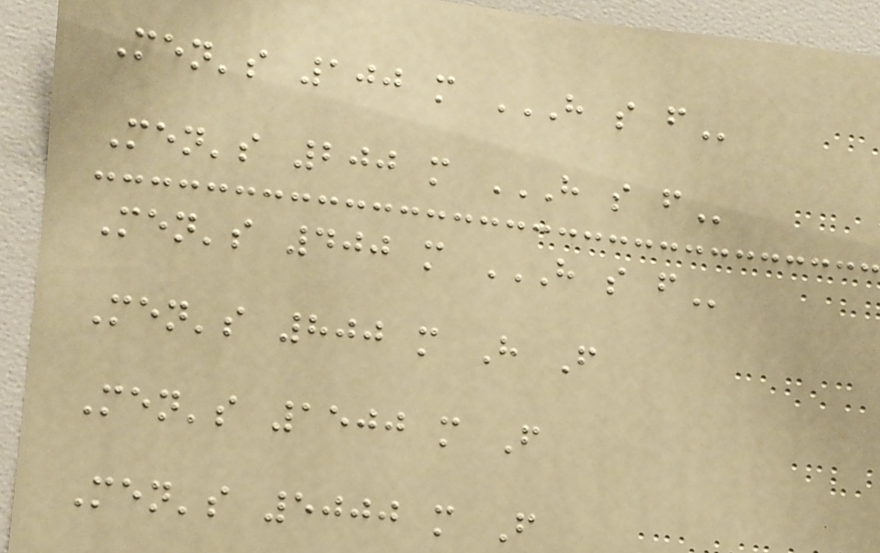Men's 100 m H S F
Men's 200 m H S F
Men's 400 m H S F
Men's 800 m H F
Men's 1500 m F
Men's 5000 m F
